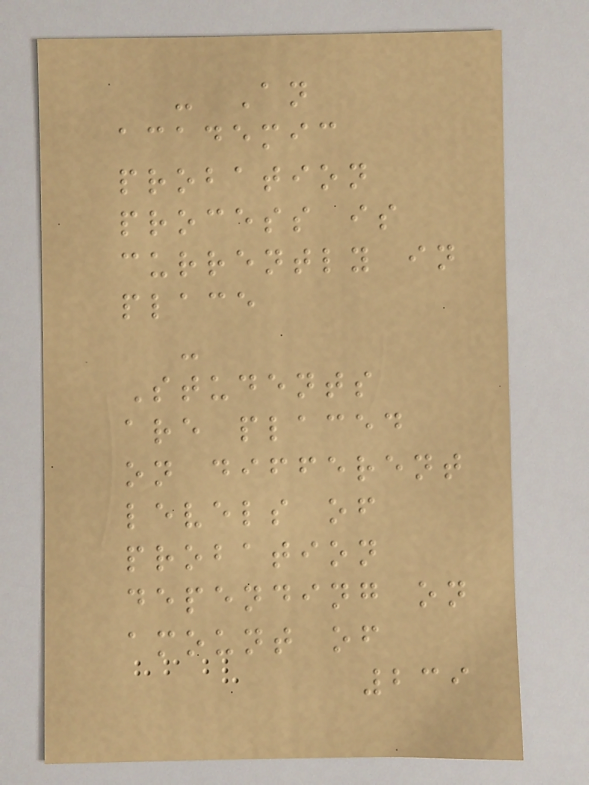- An
academic
probation
process is
currently in
place
-
Students
are placed
on different
levels of
probation
depending on
amount of
239
